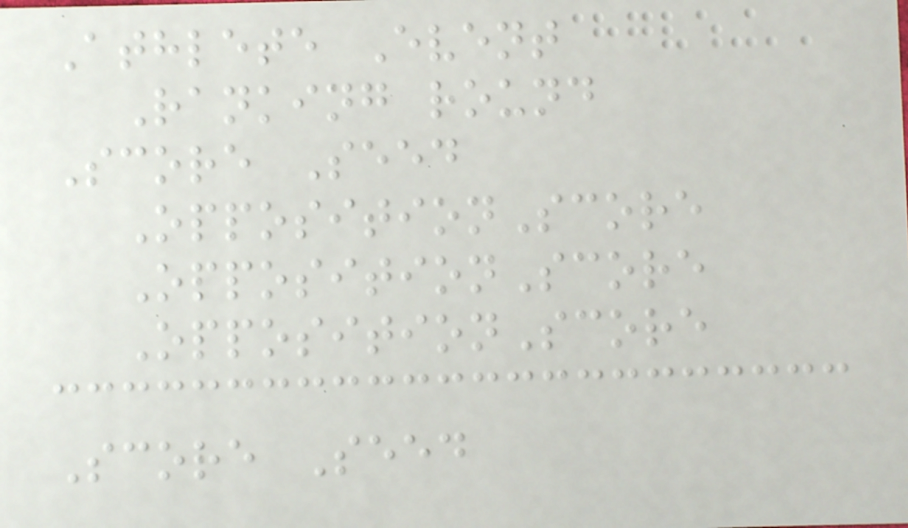Athlete Event
Ranking round
Score Seed
OppositionScore
OppositionScore
OppositionScore
Score Seed
